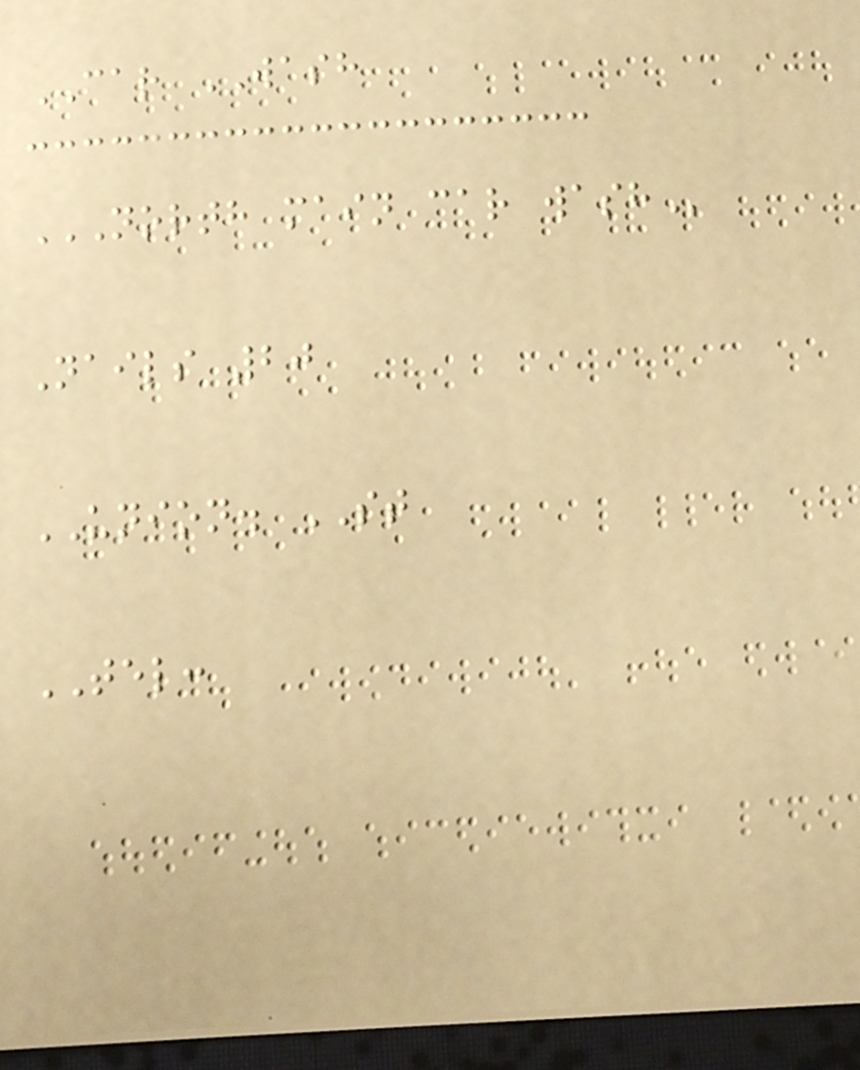CAR WASH
NORTH MAIN CAR WASH
Nails 20
UNION. ST
TEL:
